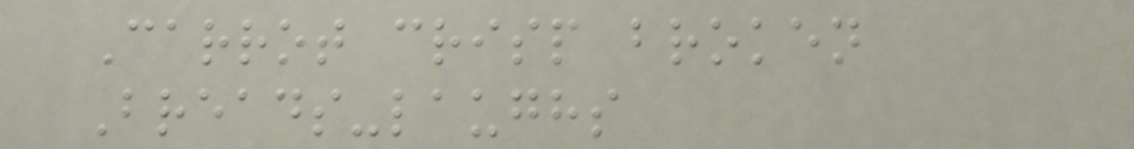Carrot crisp broken
Breads-laughs
